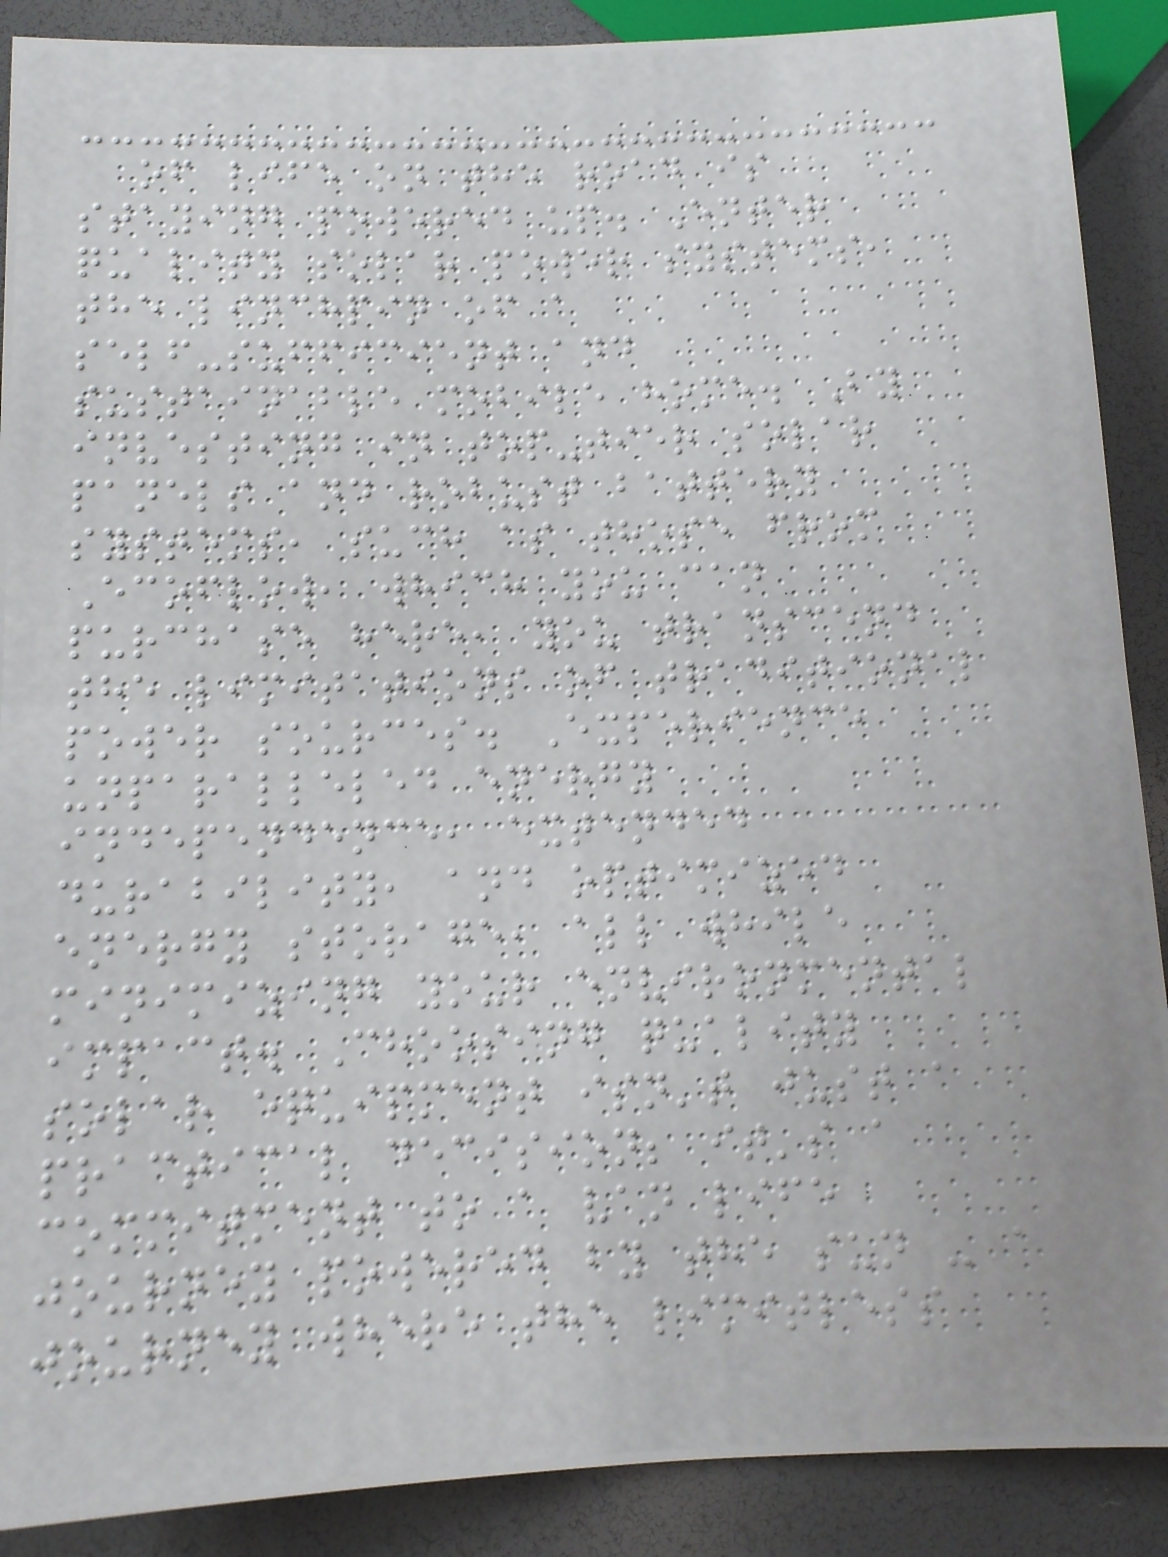of life on the road is
staying powered up. Enter
quality solar power systems,
the linchpin of a
self-sufficient and
sustainable mobile home. By
investing in top-tier solar
panels and robust battery
systems, such as those from
Ecoflow, which you can
purchase here, you transcend
the limitations of traditional
power sources. Experience
unparalleled energy
independence, extended
durability, and optimized
energy storage, all while
minimizing your environmental
impact. Choosing quality
solar equipment isn't just a
practical decision; it's a
commitment to a van life
journey powered by the sun - a
journey where the limitless
